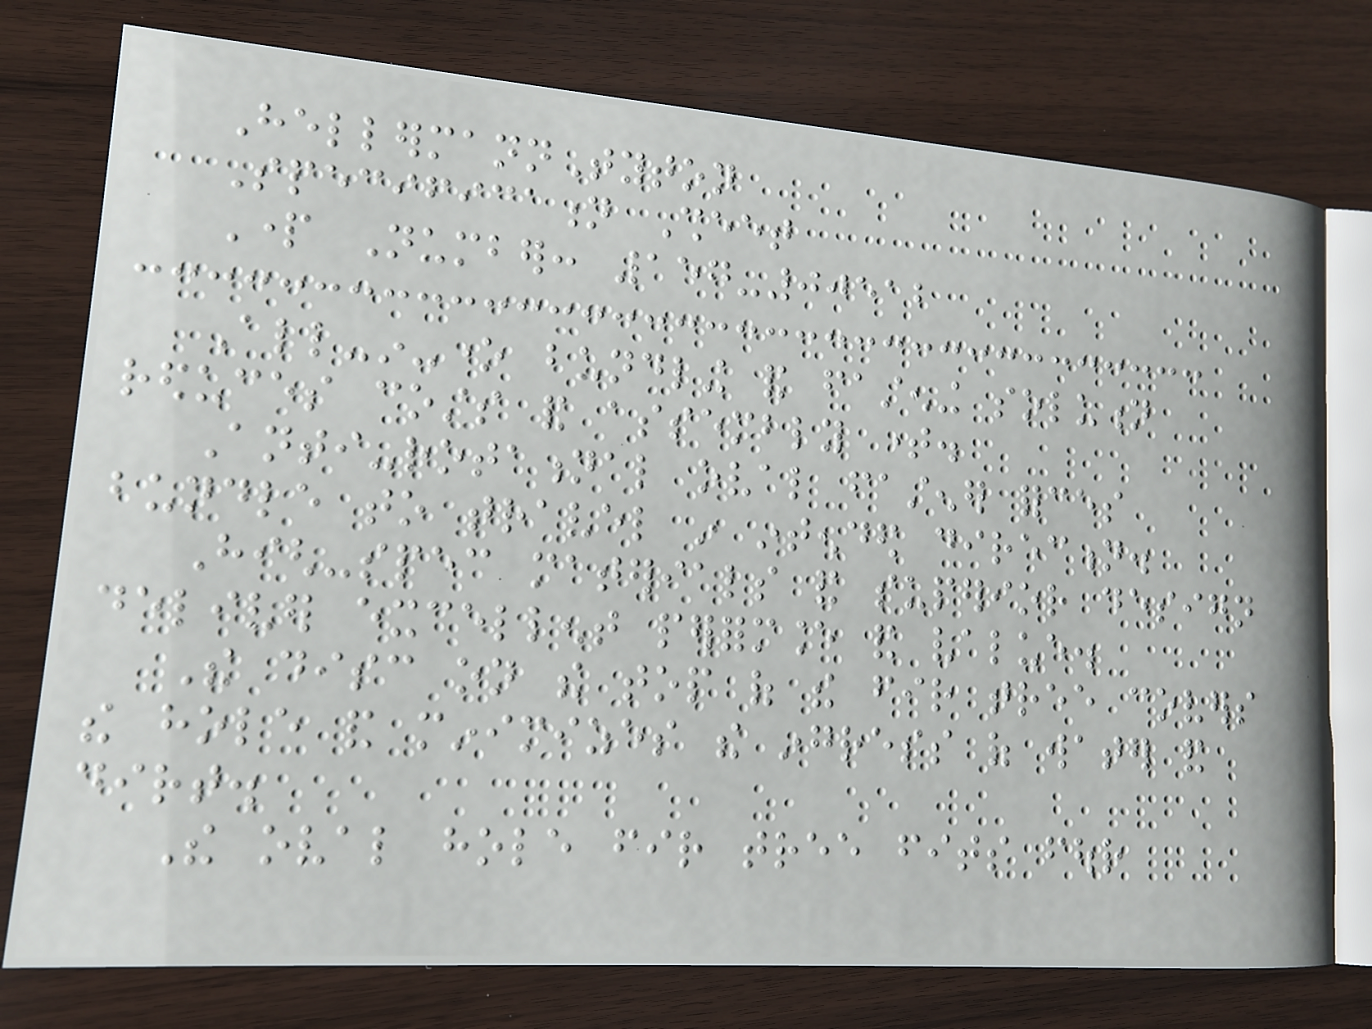HellermannTyton
Specification Sheet
Part Number: 157-00512
All-in-one bundling and fastening solution
reduces costs and assembly time.
Anti-rotational oval fastener forces
bundle to travel in intended direction.
High-spec materials and superior design
deliver excellent performance and value.
The disc on the top of the fir tree covers
the hole and minimizes the ingress of water and
dirt.
The oval hole fir tree fits four
